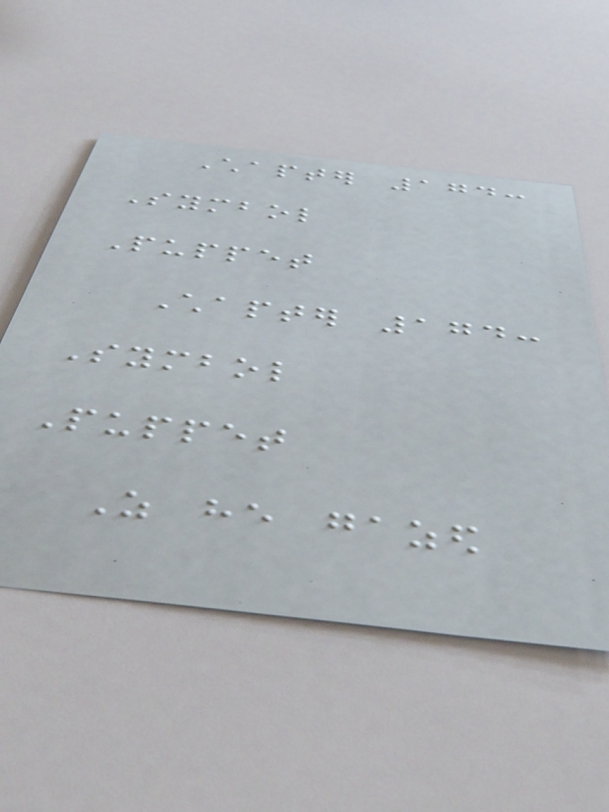Chapter 174:
Symbol
Puppet
Chapter 174:
Symbol
Puppet
As he gazed
